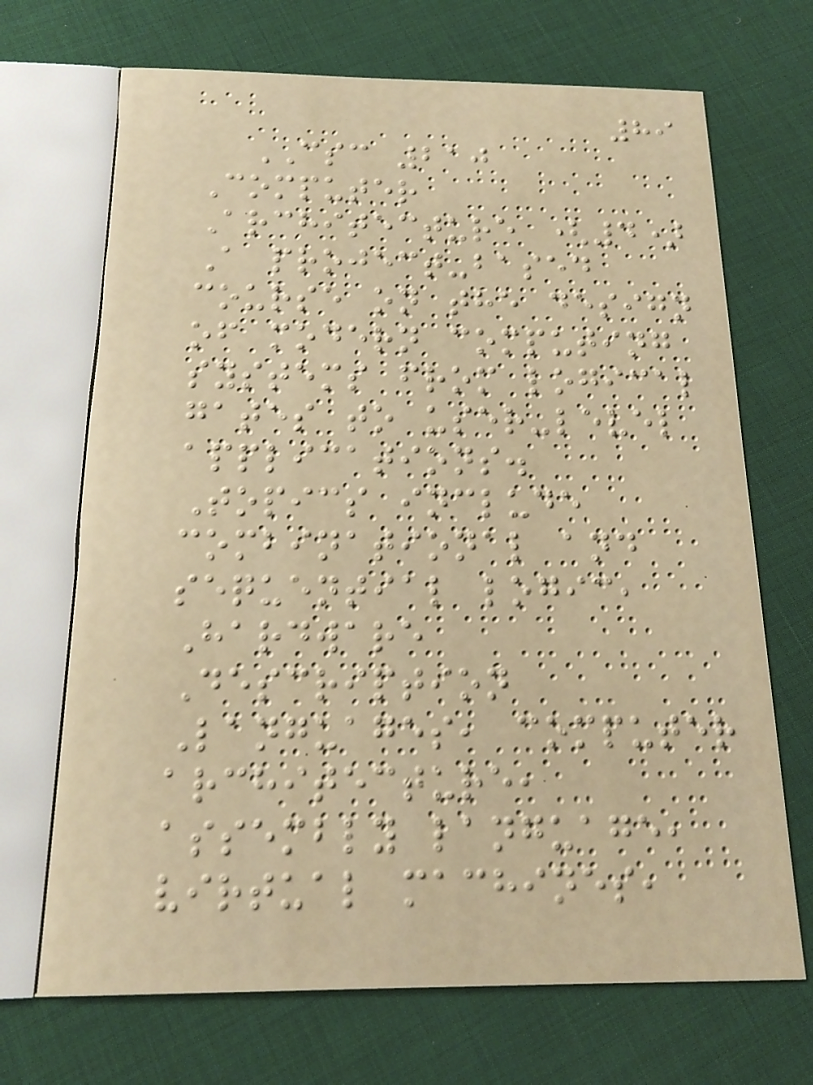89
CSC 210
Computer
Architecture (4)
A project-based
course on the design
of modern computing
systems from logical
gates to user-level
applications.
Topics include
combinational and
sequential logic,
Hardware
Description
Languages, computer
architecture,
assembly language,
virtual machines,
